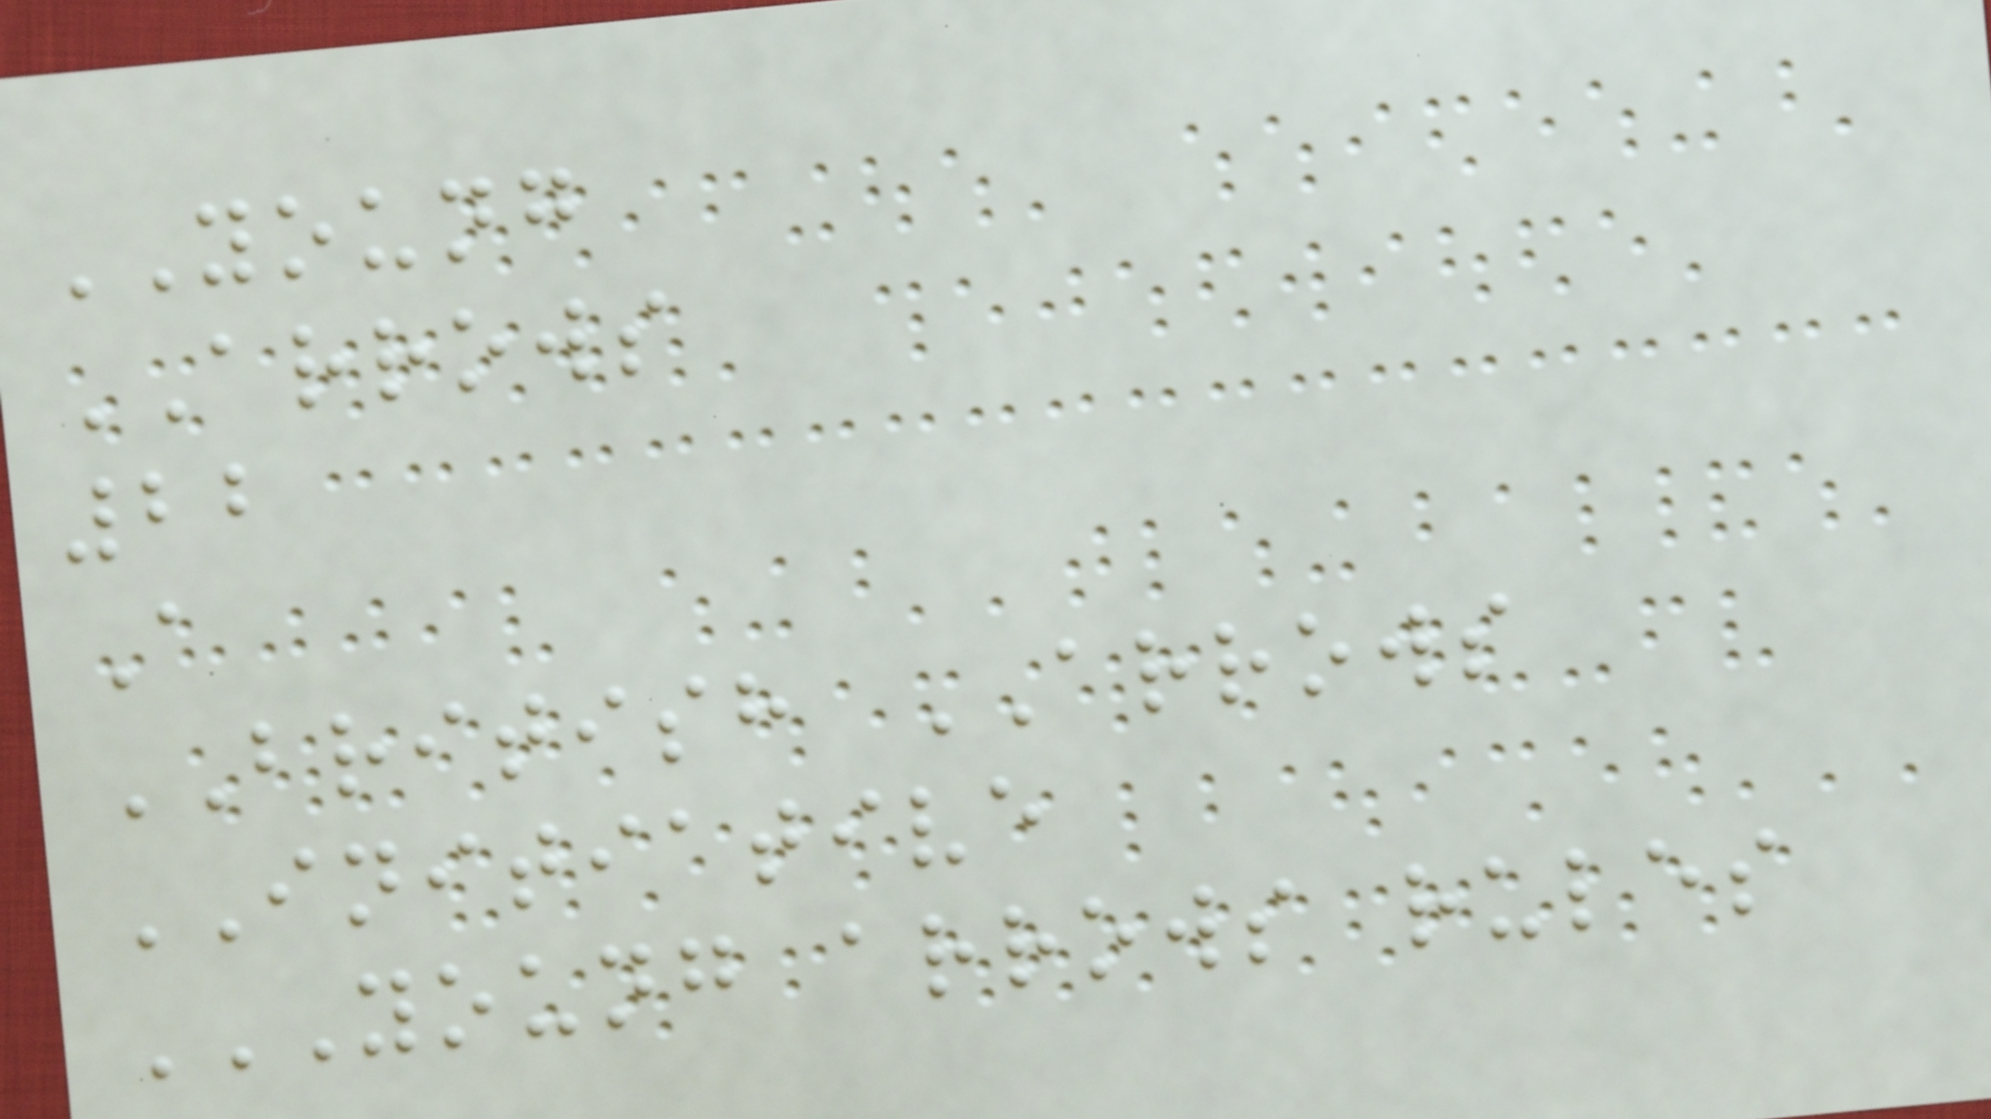YOUNG
ARROWS
22
A
BRITISH ARROWS
INITIATIVE
YOUNG ARROWS RULES
